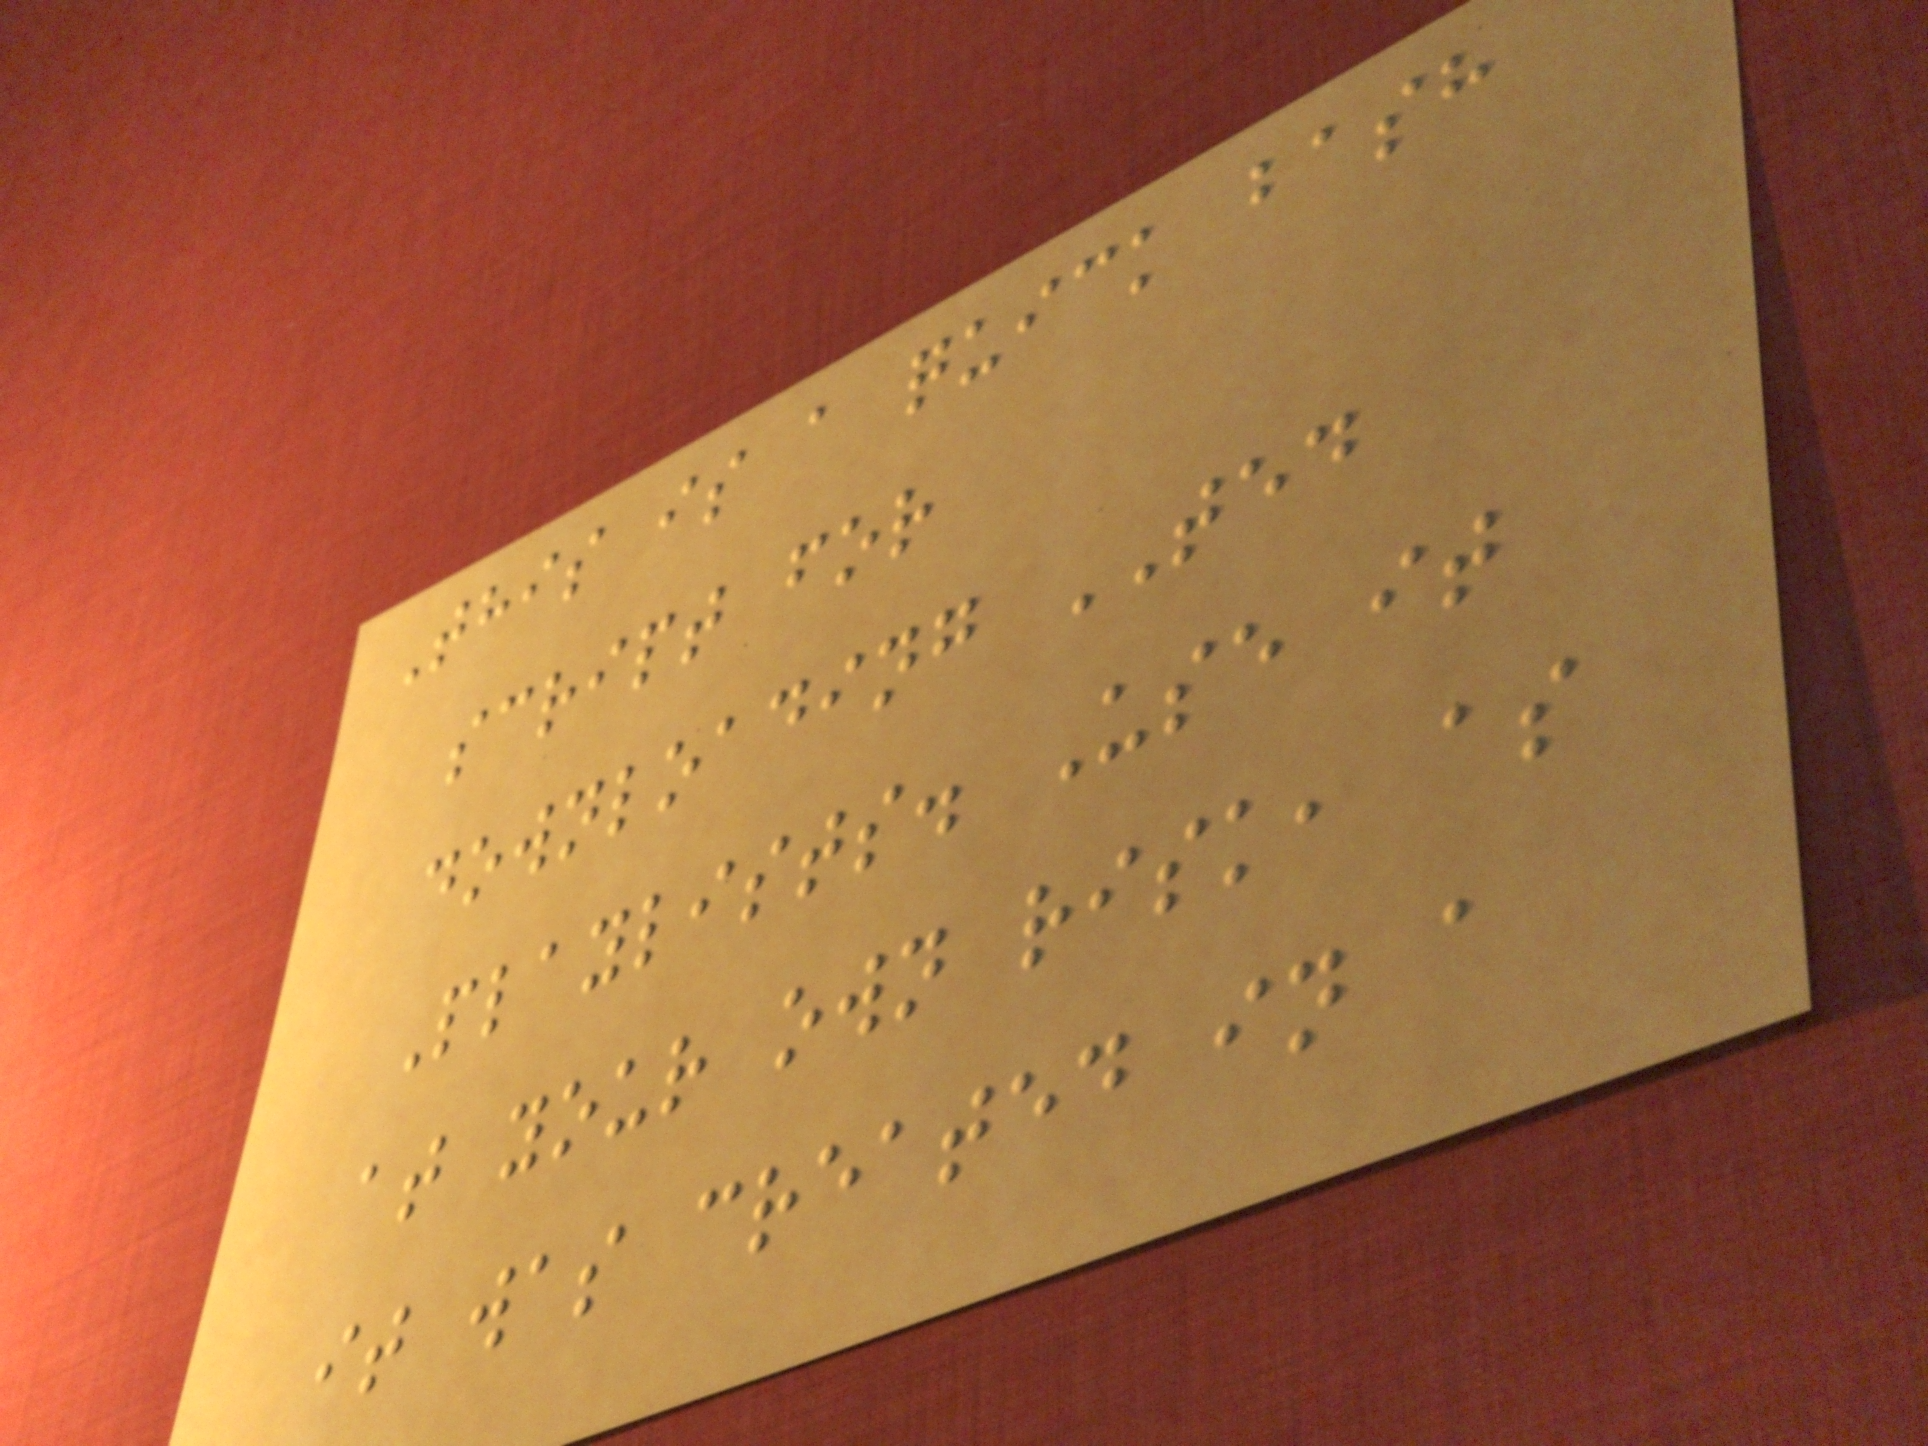This is a quick bash
script for
downloading TED
Playlists. Use it
at your own risk, as
it was created in a
